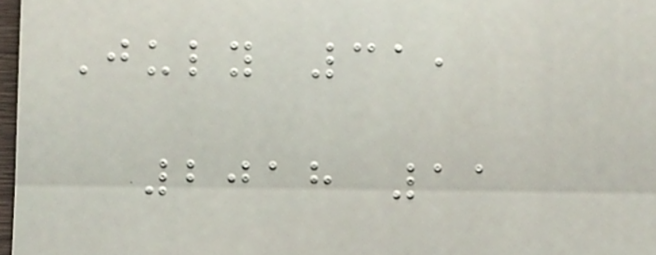July 31,
2018 11
